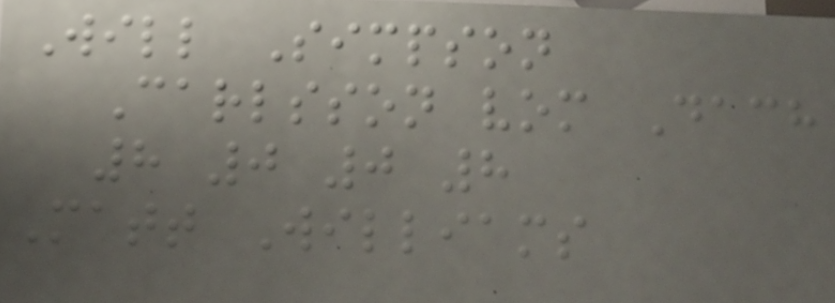Will Simpson
Carlsson vom Dach
8 0 0 8
Matt Williams
